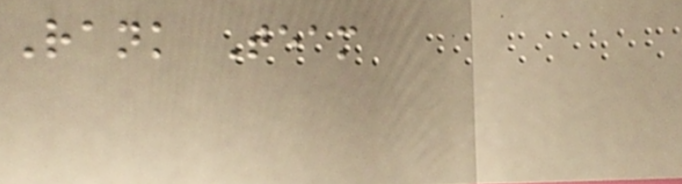Rank Team
